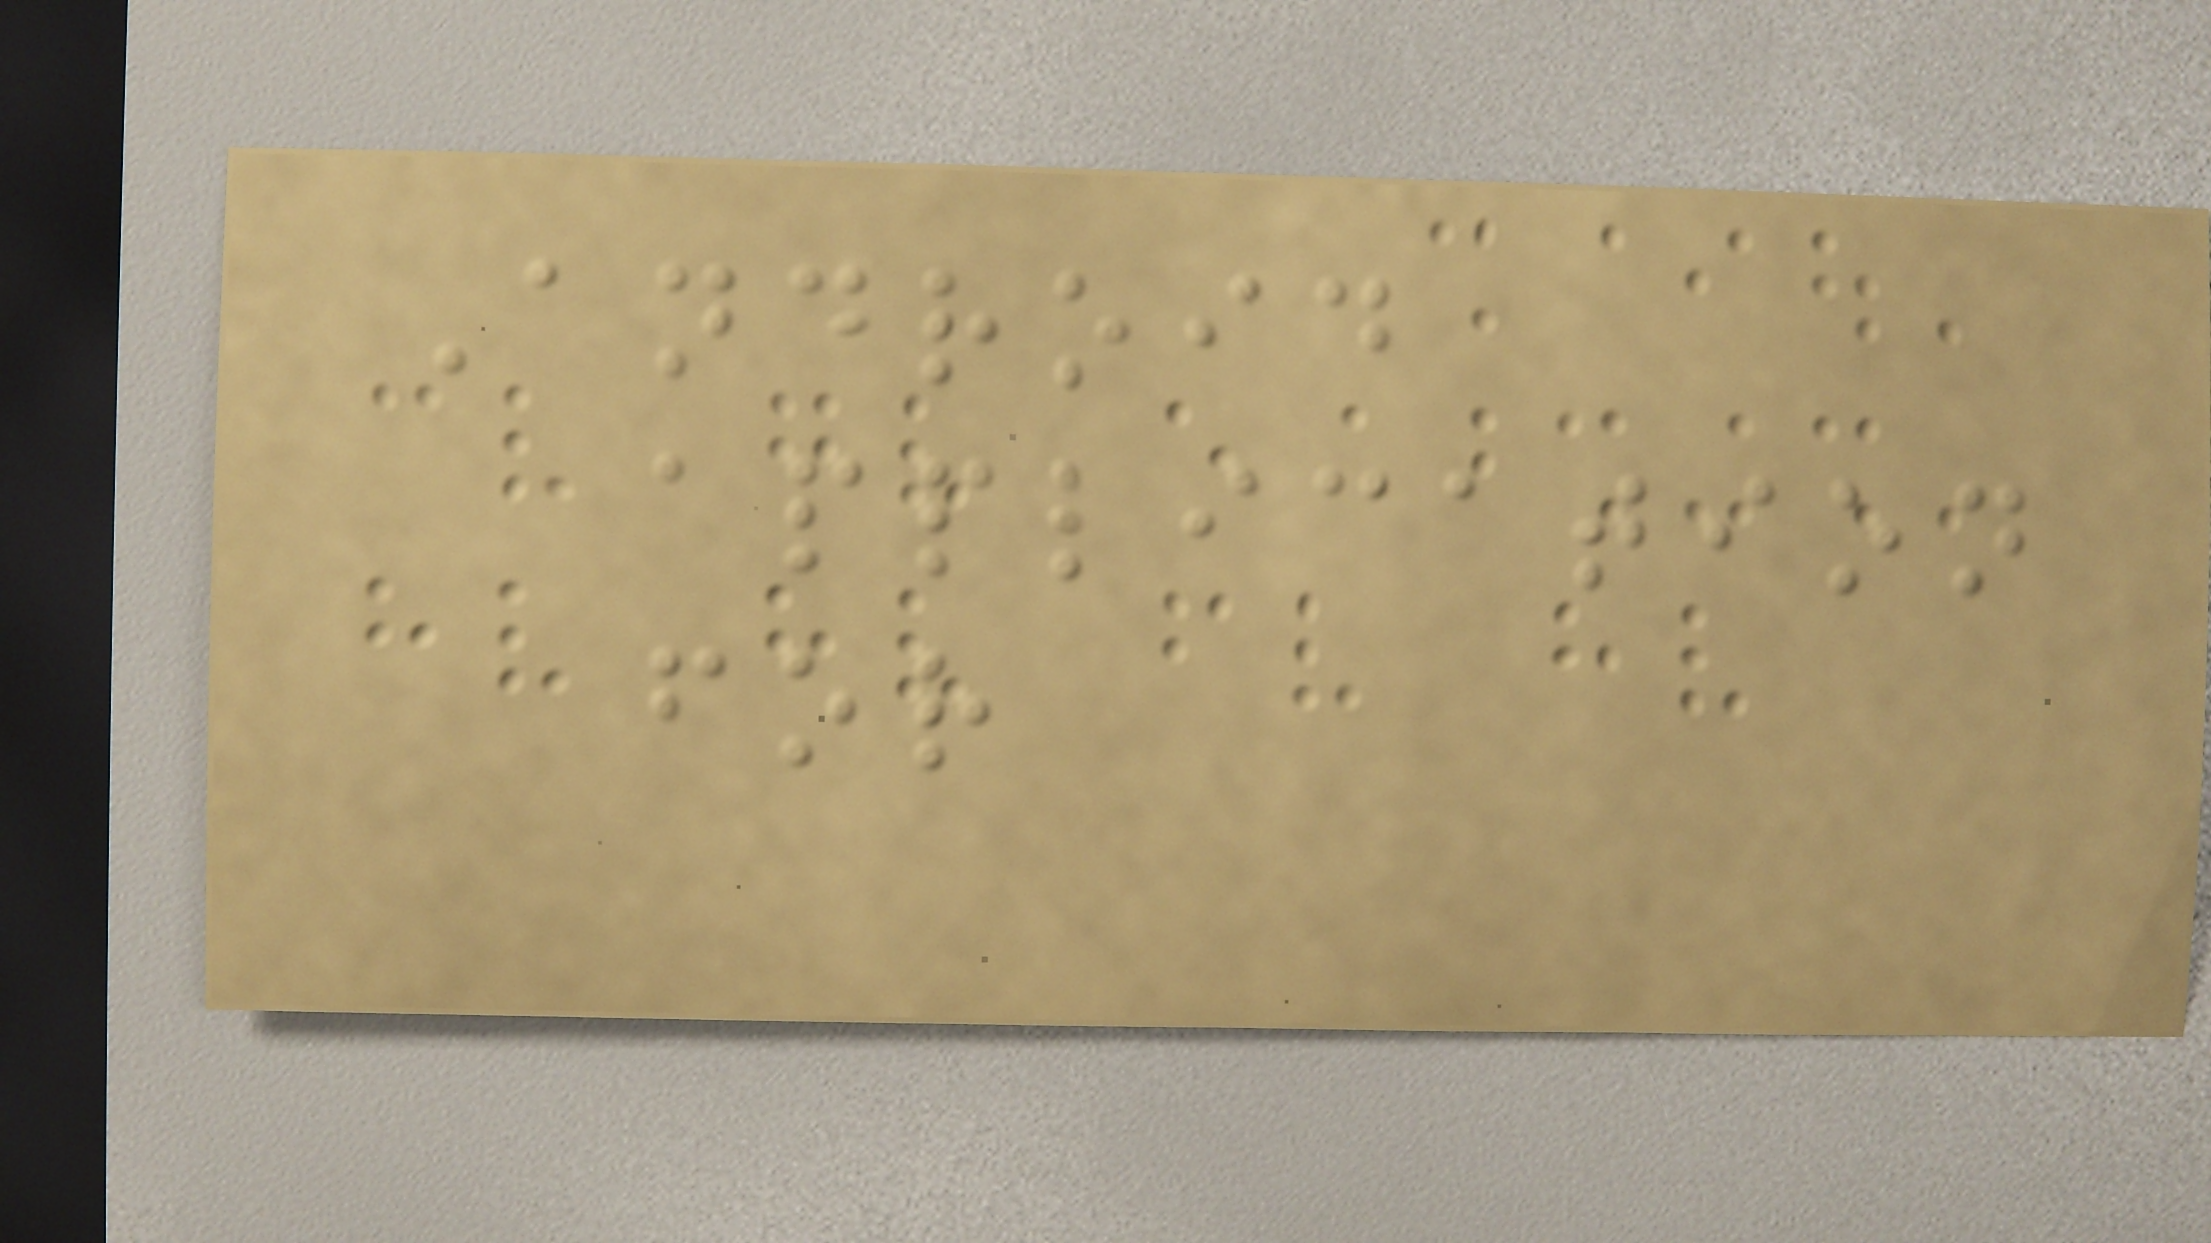Android
application
for
